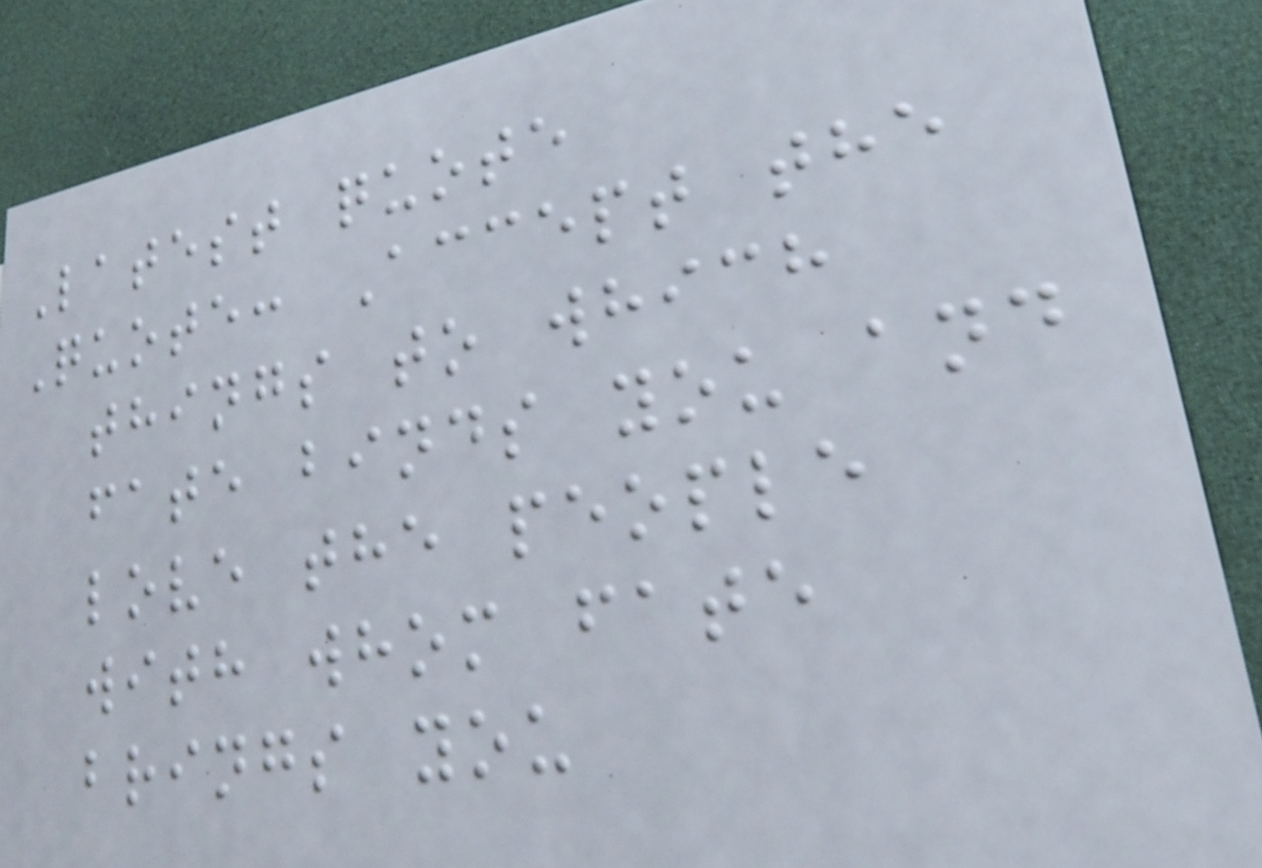Latest quote
Quote: Accept the
things to which
fate binds you and
love the people
with whom fate
brings you
